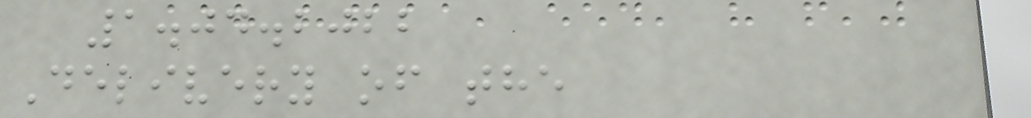1.04.2022
Delivery of the
